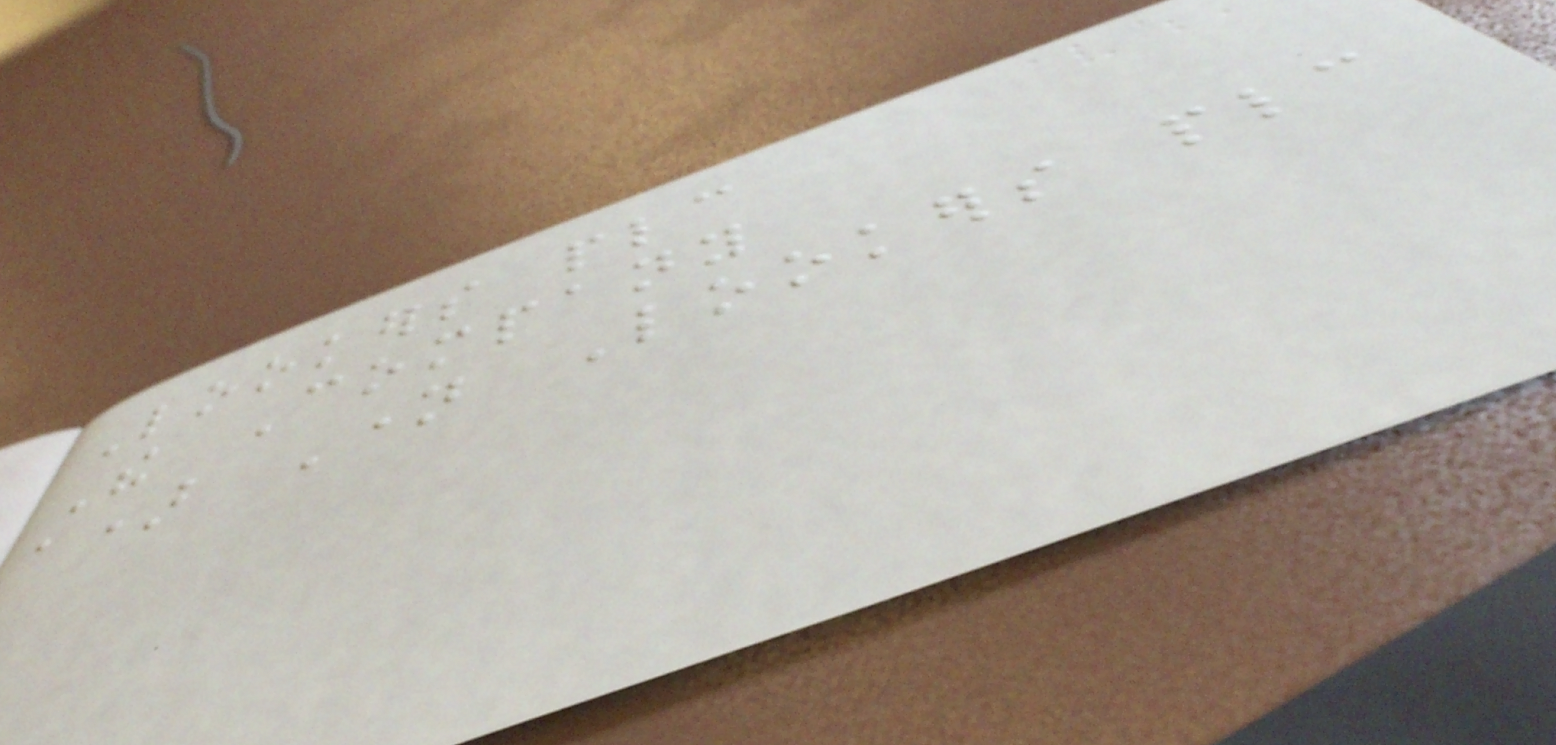Lookers plc
The Company
a) Name Lookers plc
